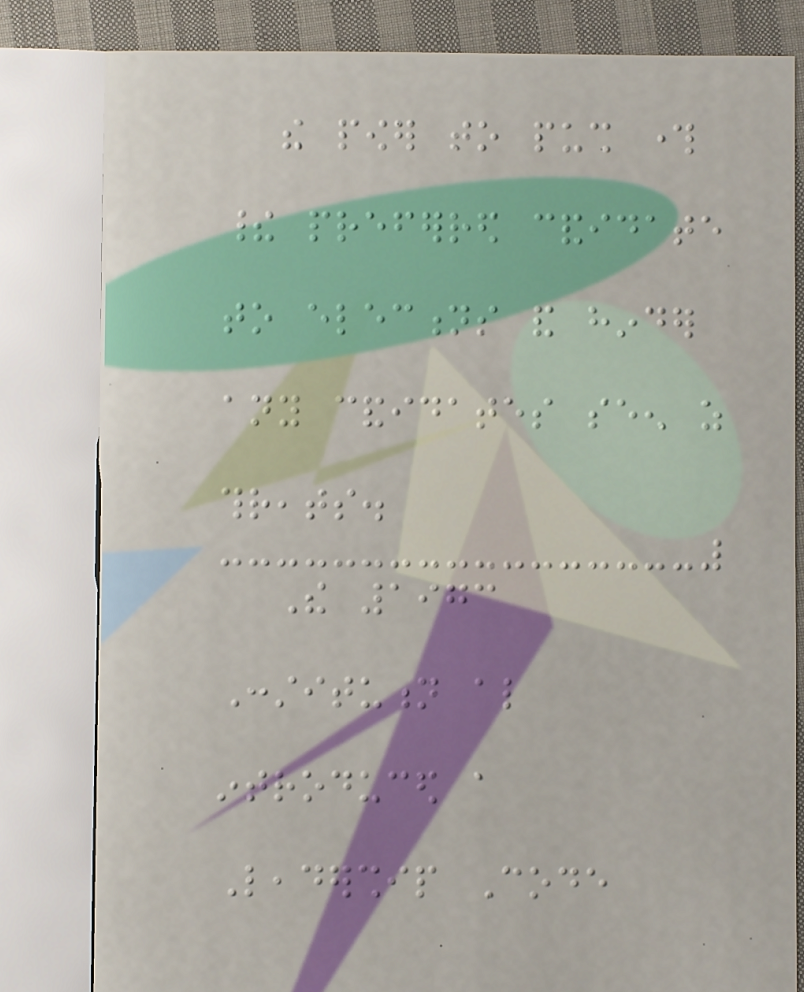the power to push through
their preferred candidate
to elections and hinder
any candidates seen as
threats.
The 1973
Constitution also
introduced a
Leadership Code
